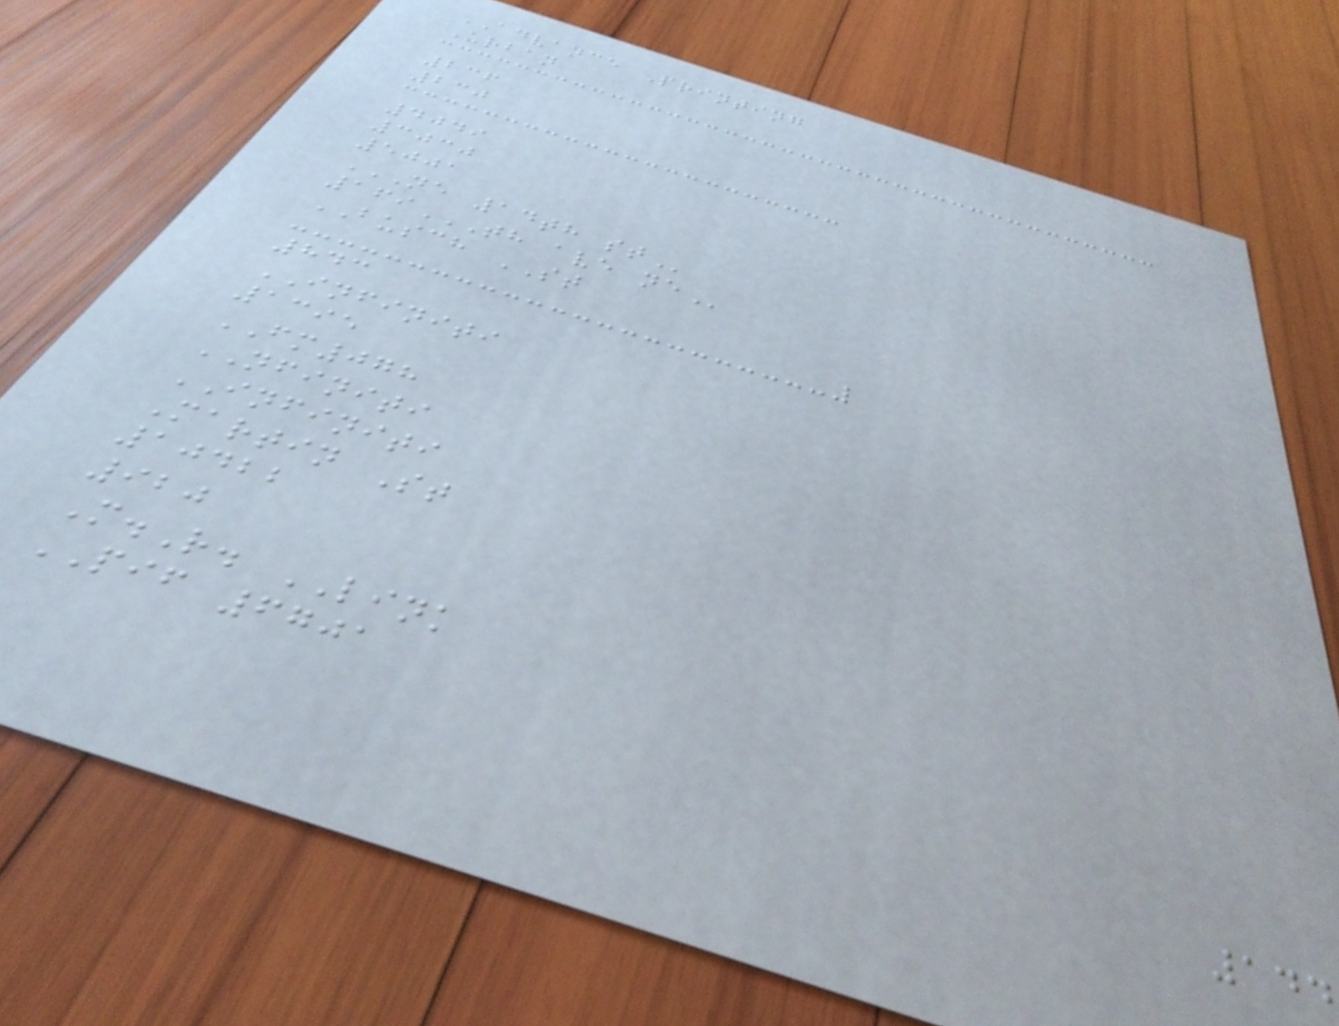ADVANCE Printing
Urban
236
230
4049
3030
5001
NE 14TH ST
169TH AVE NE
BUSCH ST
843
INFINITI
1395
FM078
NFINITI
INFINITI
Martin St
10422
920
M.R. LINK
PIF 6701
144
